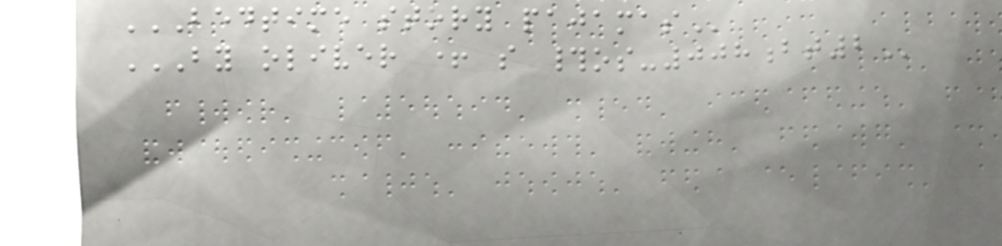BEDTIME STORY PAJAMAS
BY OLIVER + S #OS-008BT2
